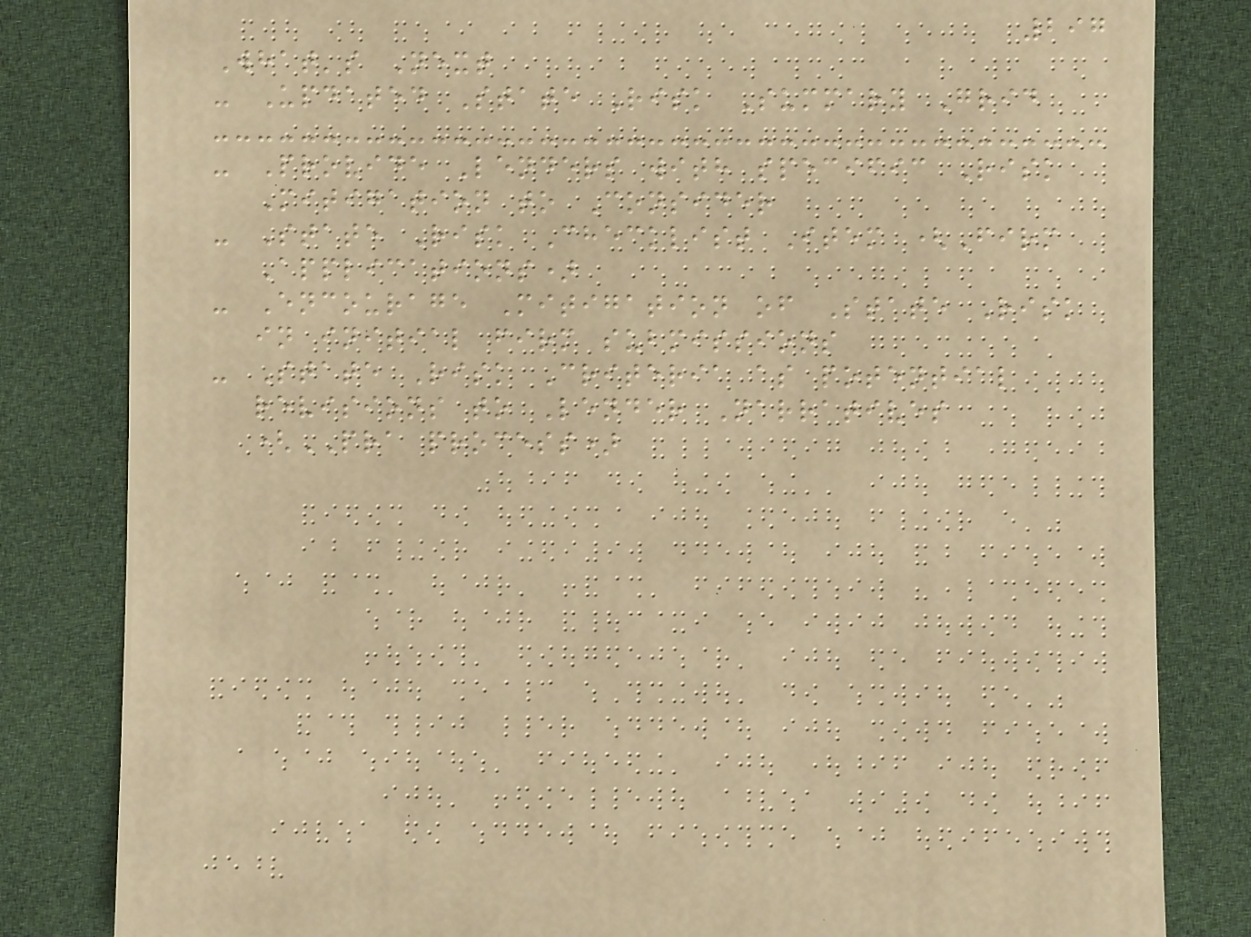297
What's Next
- Updated State Risk Summary Grid
- Provide Lenders with specific Risk
Mitigation to Consider
- State Risk Checklist Item (Firm
Applications)
- Encourage Mitigation of State Risk
in initial firm submissions
- State Risk Criteria as potential
revisions to Lender Narratives
(PRA process)
